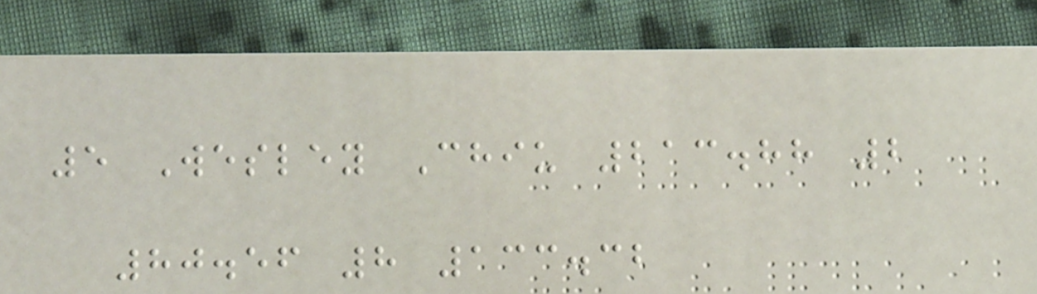5 Wesley Chiu 213.88 2
80.56 8 133.32
